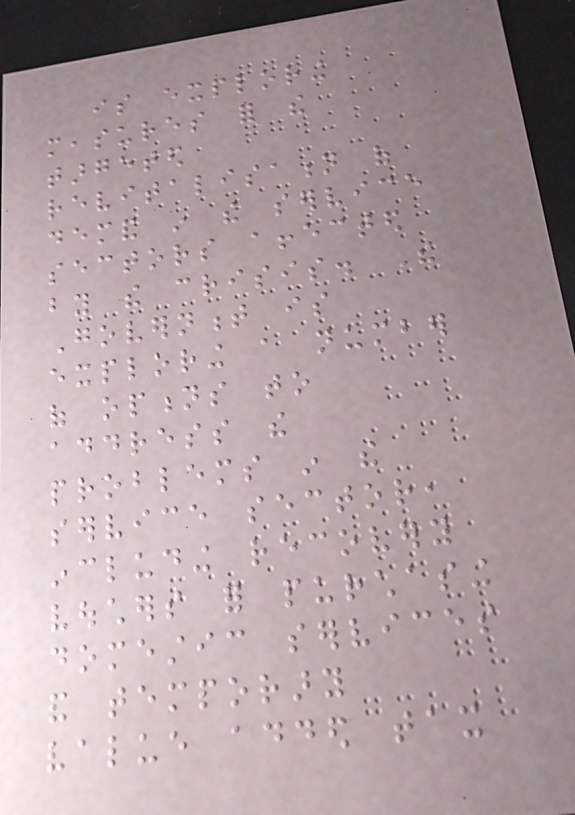is exploring
measures for the
targeted
revitalisation of
demand in the service
sectors affected
by the crisis. The
Government is
exploring a number
of options to
address the
problems in the
service sector,
including recovery
vouchers for purchasing
domestic services
and temporary
value added tax
